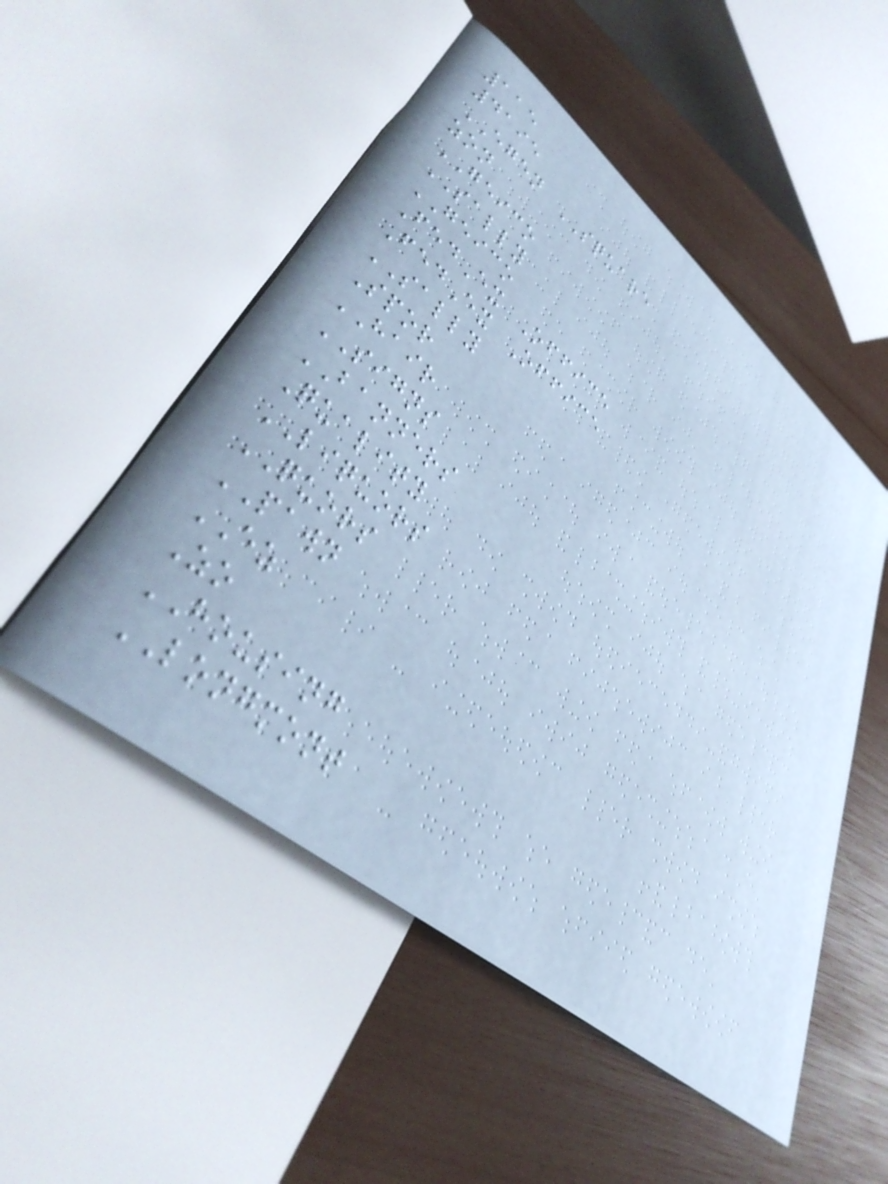115
4195
EGEN SQUARE
zon
GEICO
SALLY
GEICO
FedEx Office
FedEx Office
SALLY
Spor
HAIR
SIGNS
BANNERS
Quality
LIQUORS
QUORS
PAWN
EZ
Zo
HOUSING
LONGMONT
